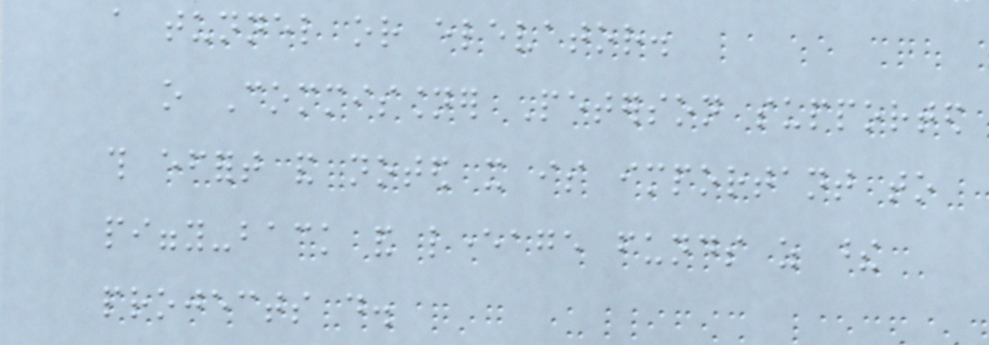a tunnel or elevator.
o Commissioner Peterson supported
this effort and noted it is important to
piggy-back and leverage funds as these
projects do.
